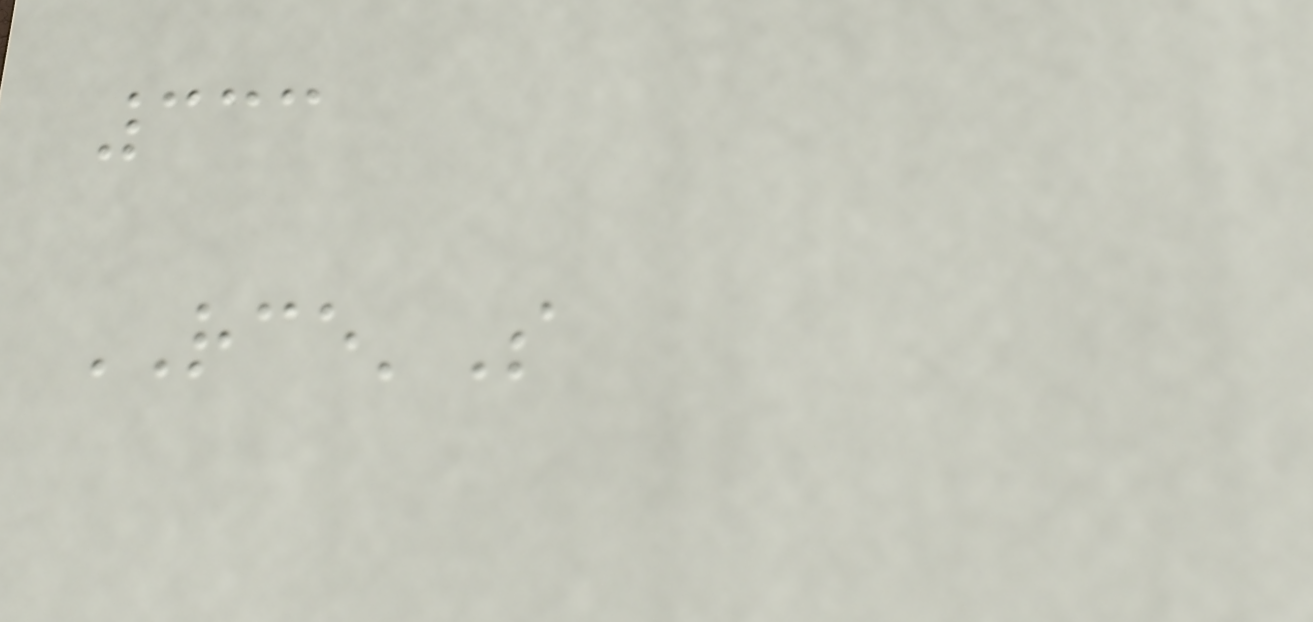333
RCE'S
